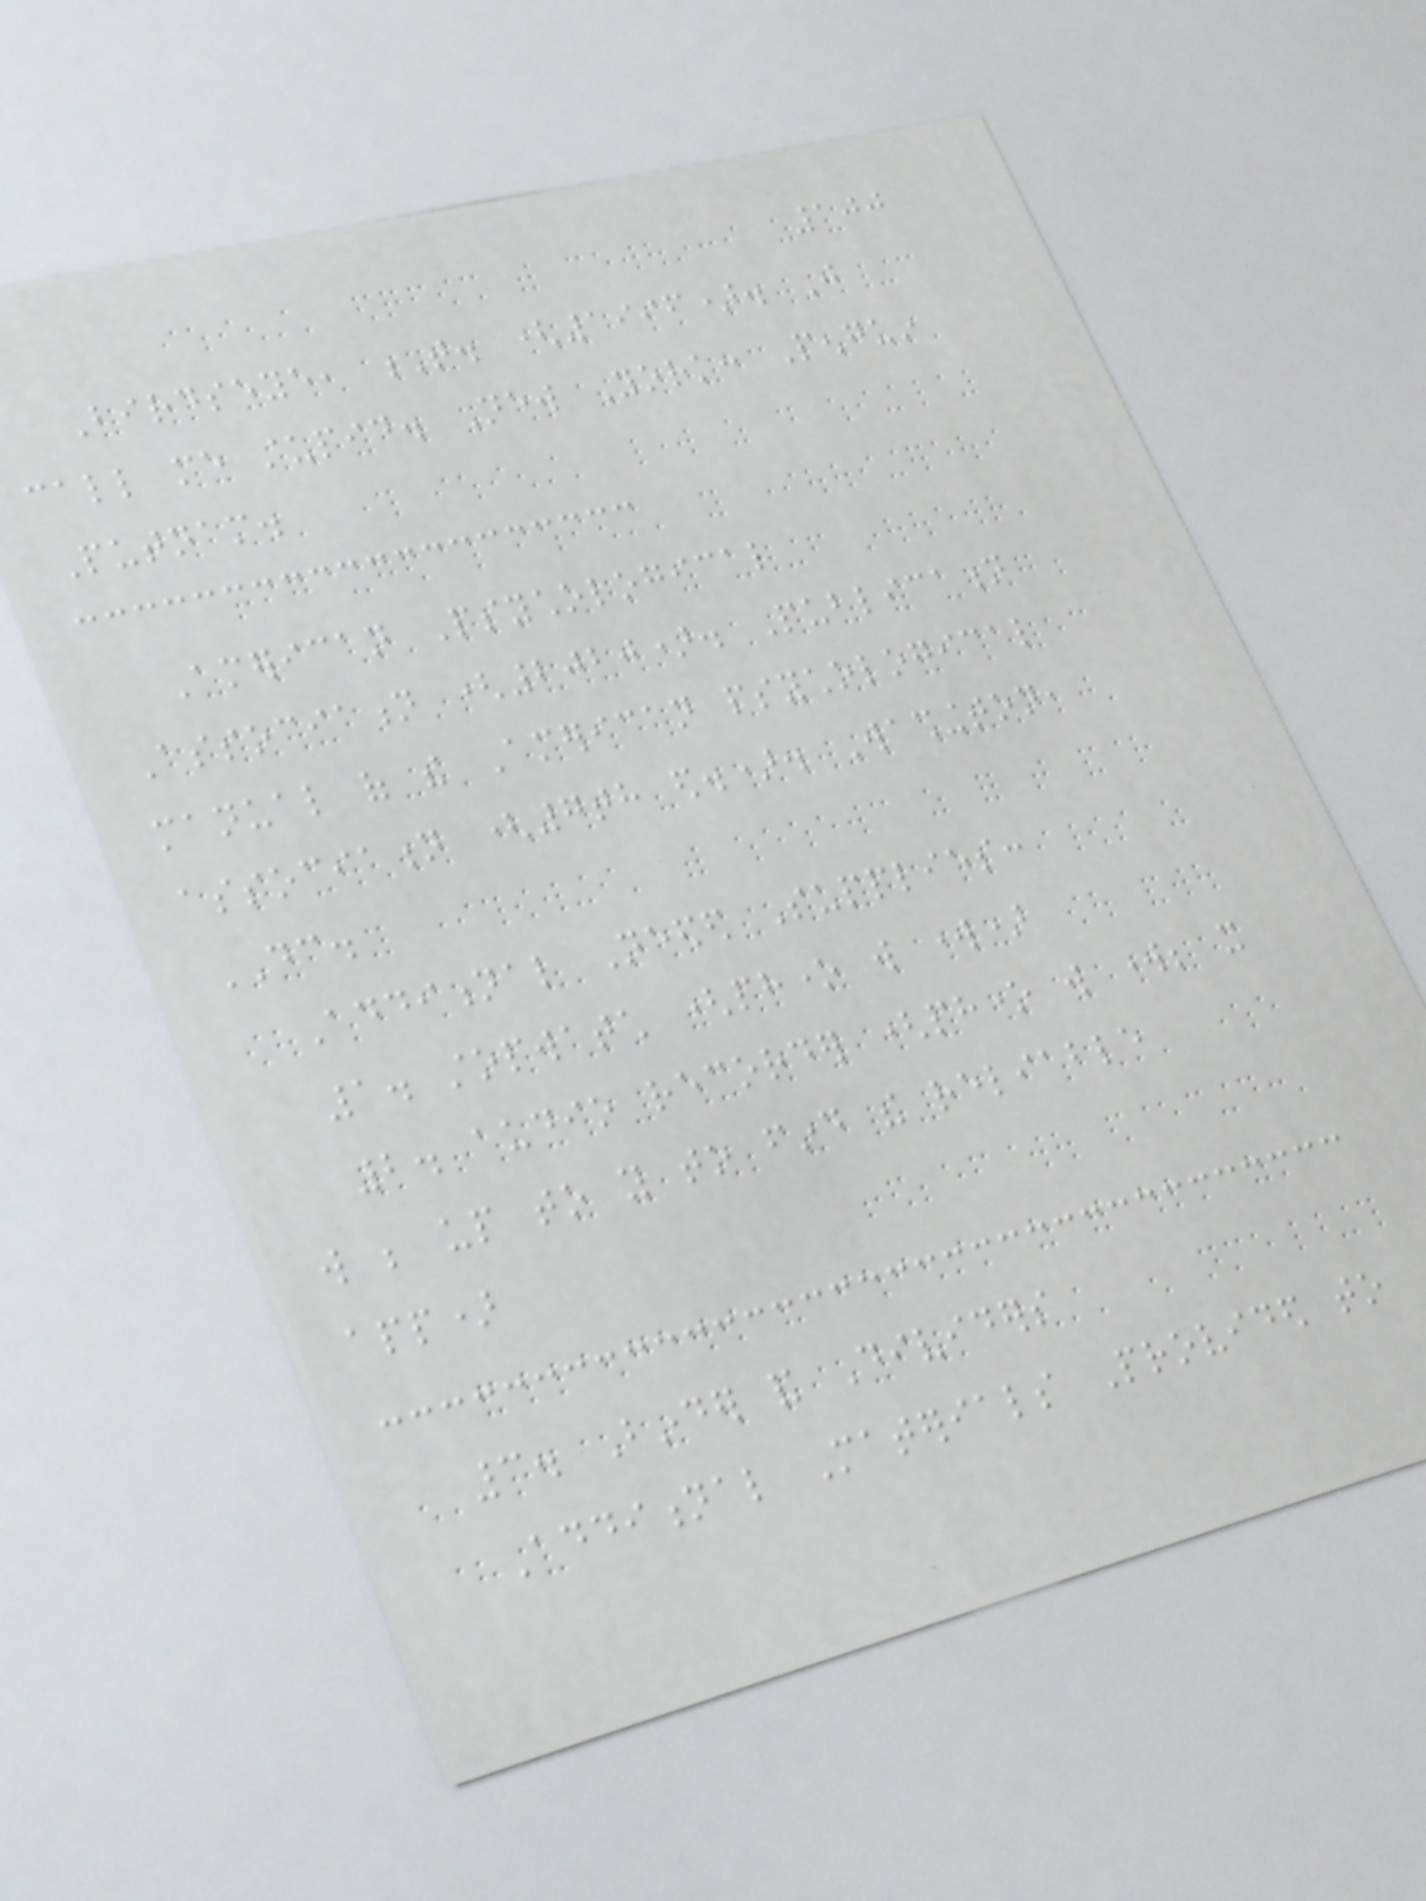100
Birdseye, T. (1996). Just
call me stupid. New York: Penguin
Putnam.
American Psychological
Association (2020). Publication
manual of the American psychological
association (7th ed.). Washington,
DC.
Additional Needed Supplies:
1. stopwatch (phone will work)
2. audio recorder (phone will work; it
will be up to you to find the reliable
app)
3. Binder and Dividers
Additional Materials Provided to
